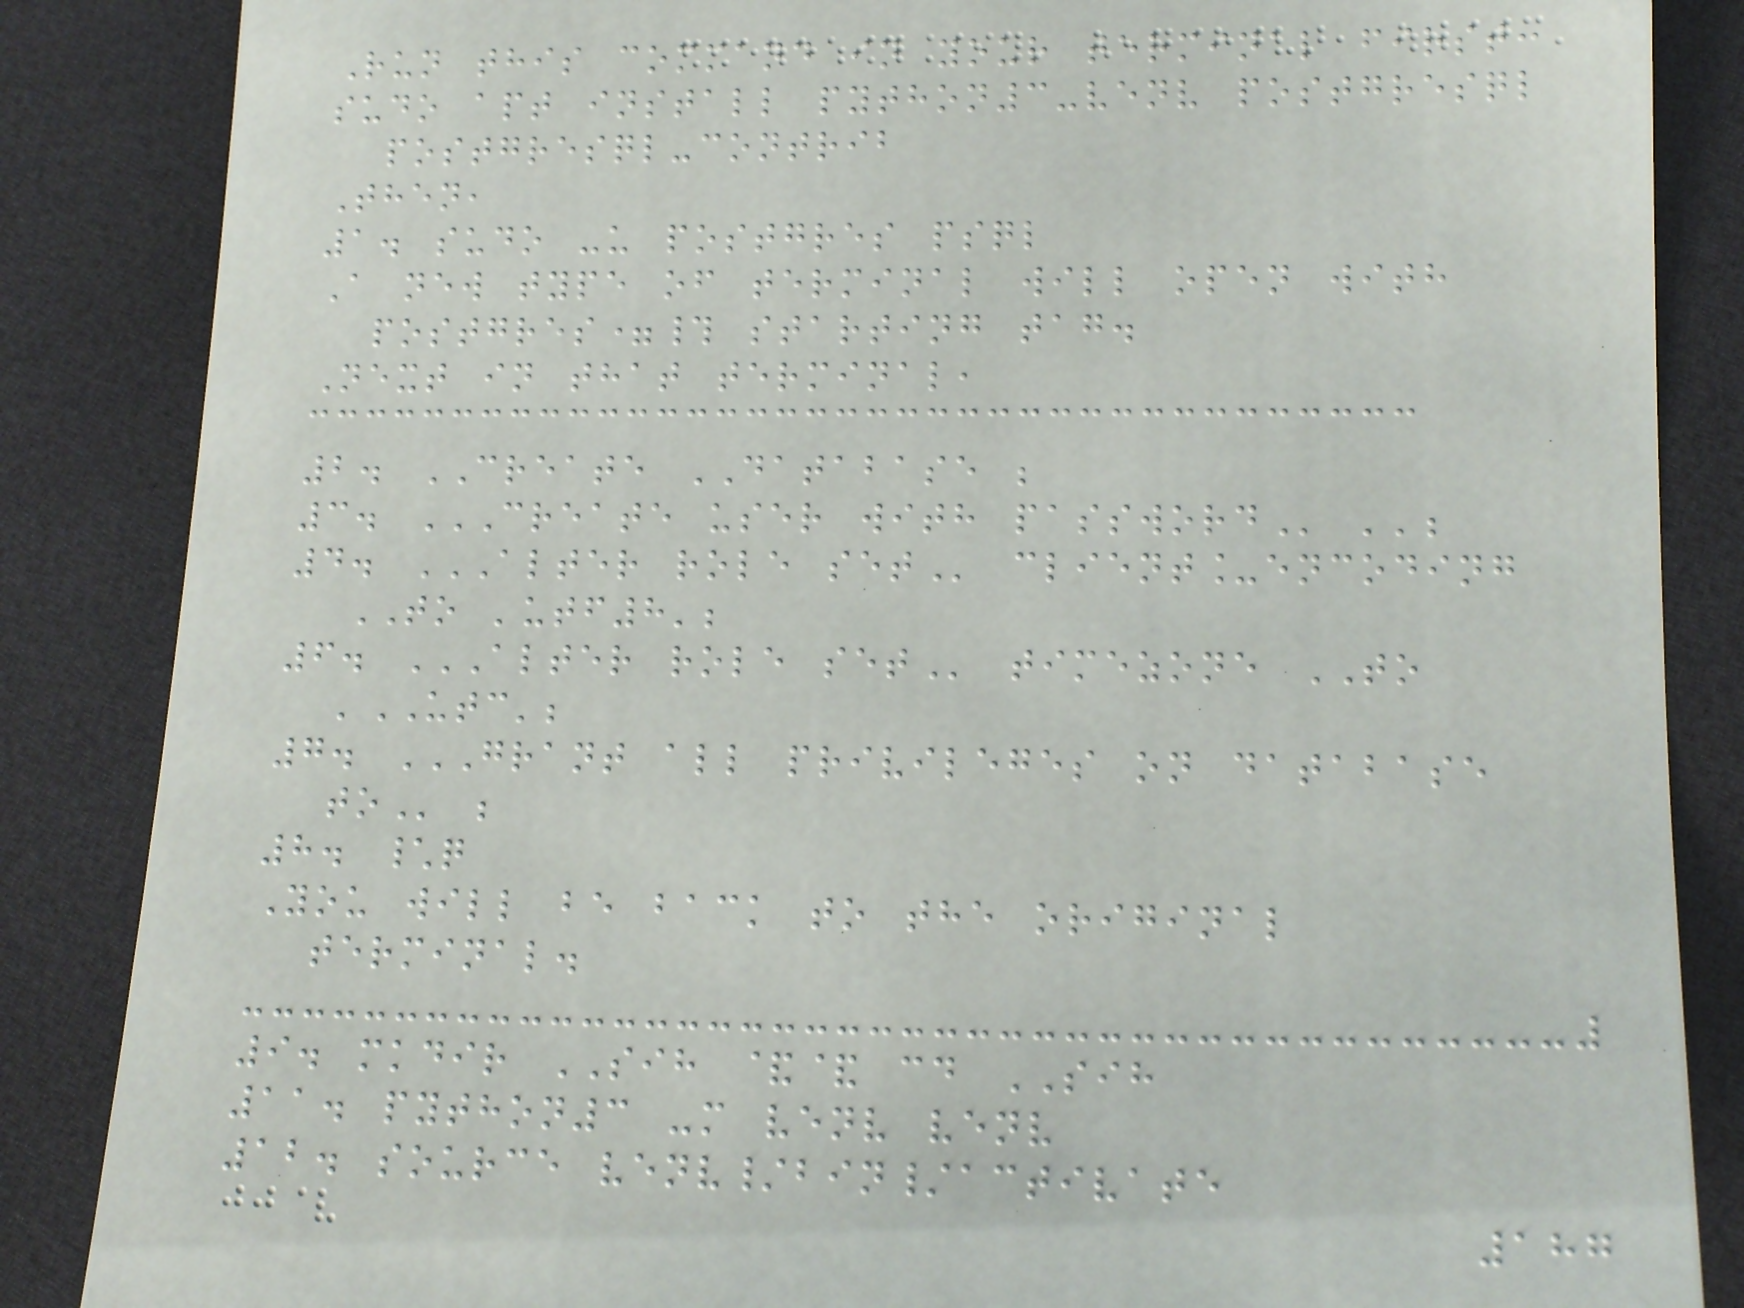Run this command in your terminal first:
sudo apt install python3-venv postgresql
postgresql-contrib
Then,
1. sudo -u postgres psql
A new type of terminal will open with
postgres=# starting tag.
Next in that terminal,
2. CREATE DATABASE ;
3. CREATE USER WITH PASSWORD '';
4. ALTER ROLE SET client_encoding
TO 'utf8';
6. ALTER ROLE SET timezone TO
'UTC';
7. GRANT ALL PRIVILEGES ON DATABASE
TO ;
8. \q
You will be back to the original
terminal.
9. mkdir SIH && cd SIH
11. python3 -m venv venv
12. source venv/bin/activate
187
